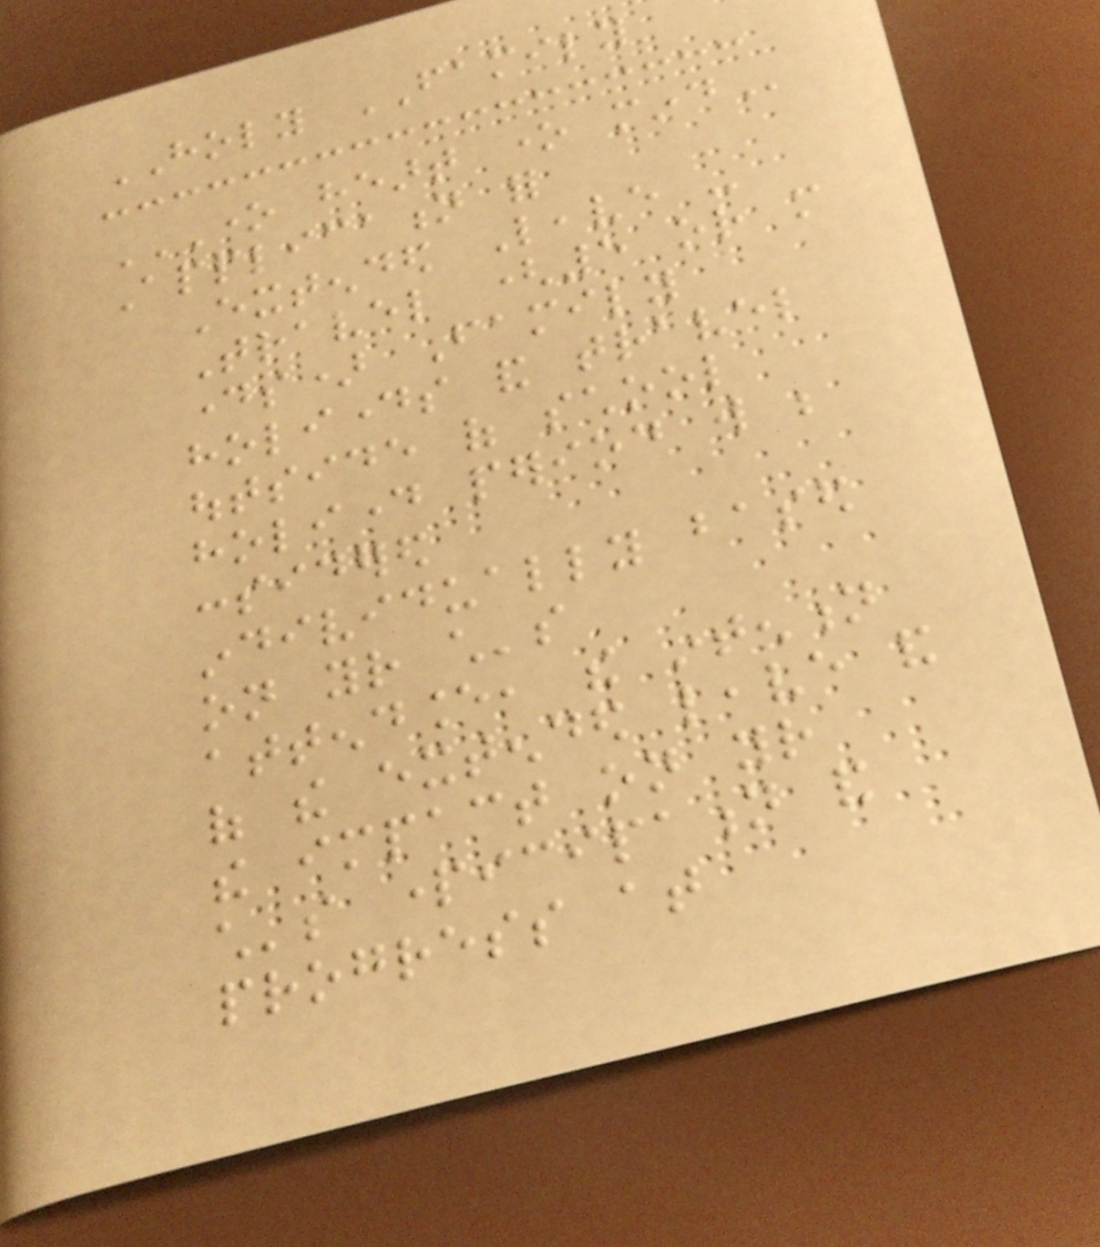HOLY FAMILY
ONE HEART ONE MIND
Application for
Extended Leave -
Travel (5 or more
days) Family
holidays and travel
outside of school
holiday period will be
considered
individually based
on your child's
attendance, the intention
of the extended leave and
the impact on your
child's participation and
progress at
